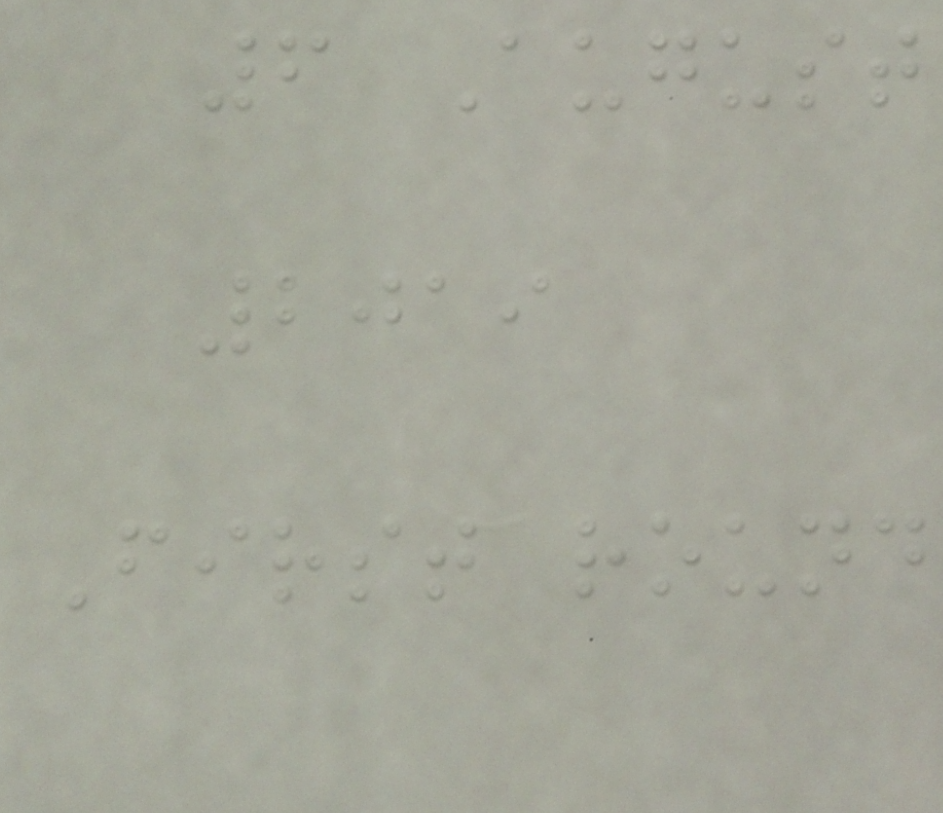6 August
2019
First round
